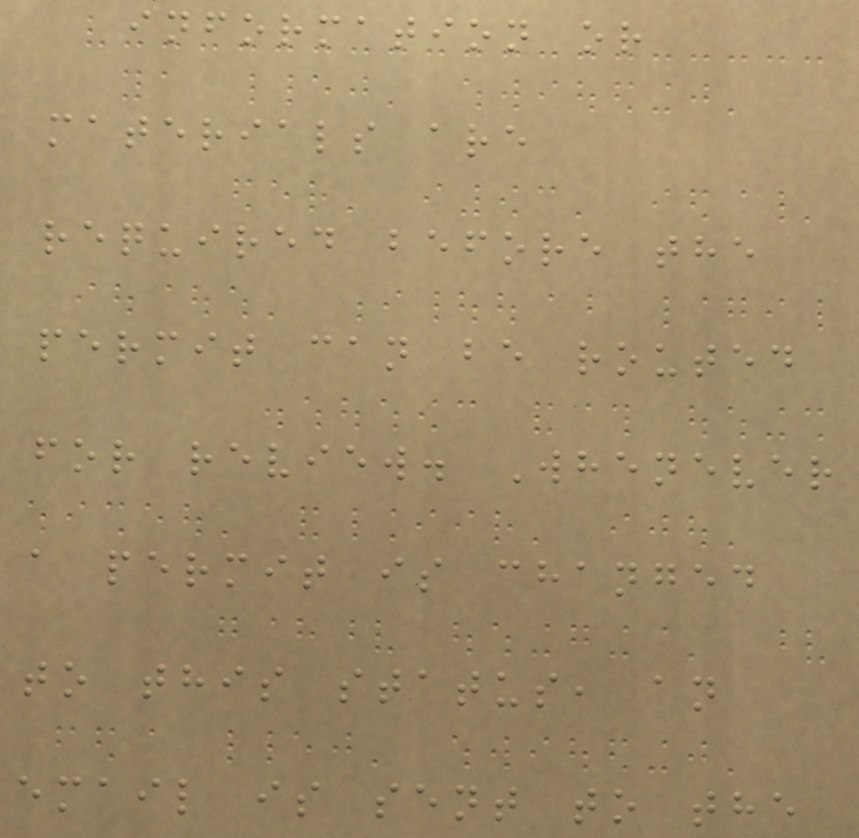information or
materials are
required before the
permit can be routed
for review. Whenever
a permit is changed
to this status, an
email is sent to the
